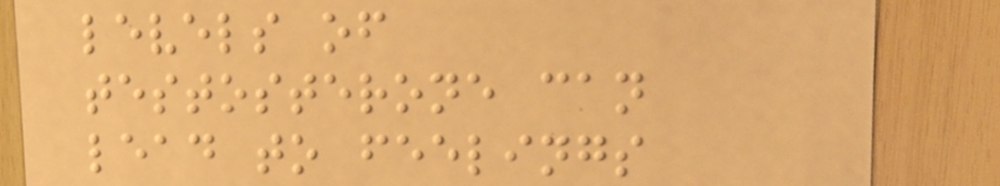levels of
testosterone can
lead to feelings
